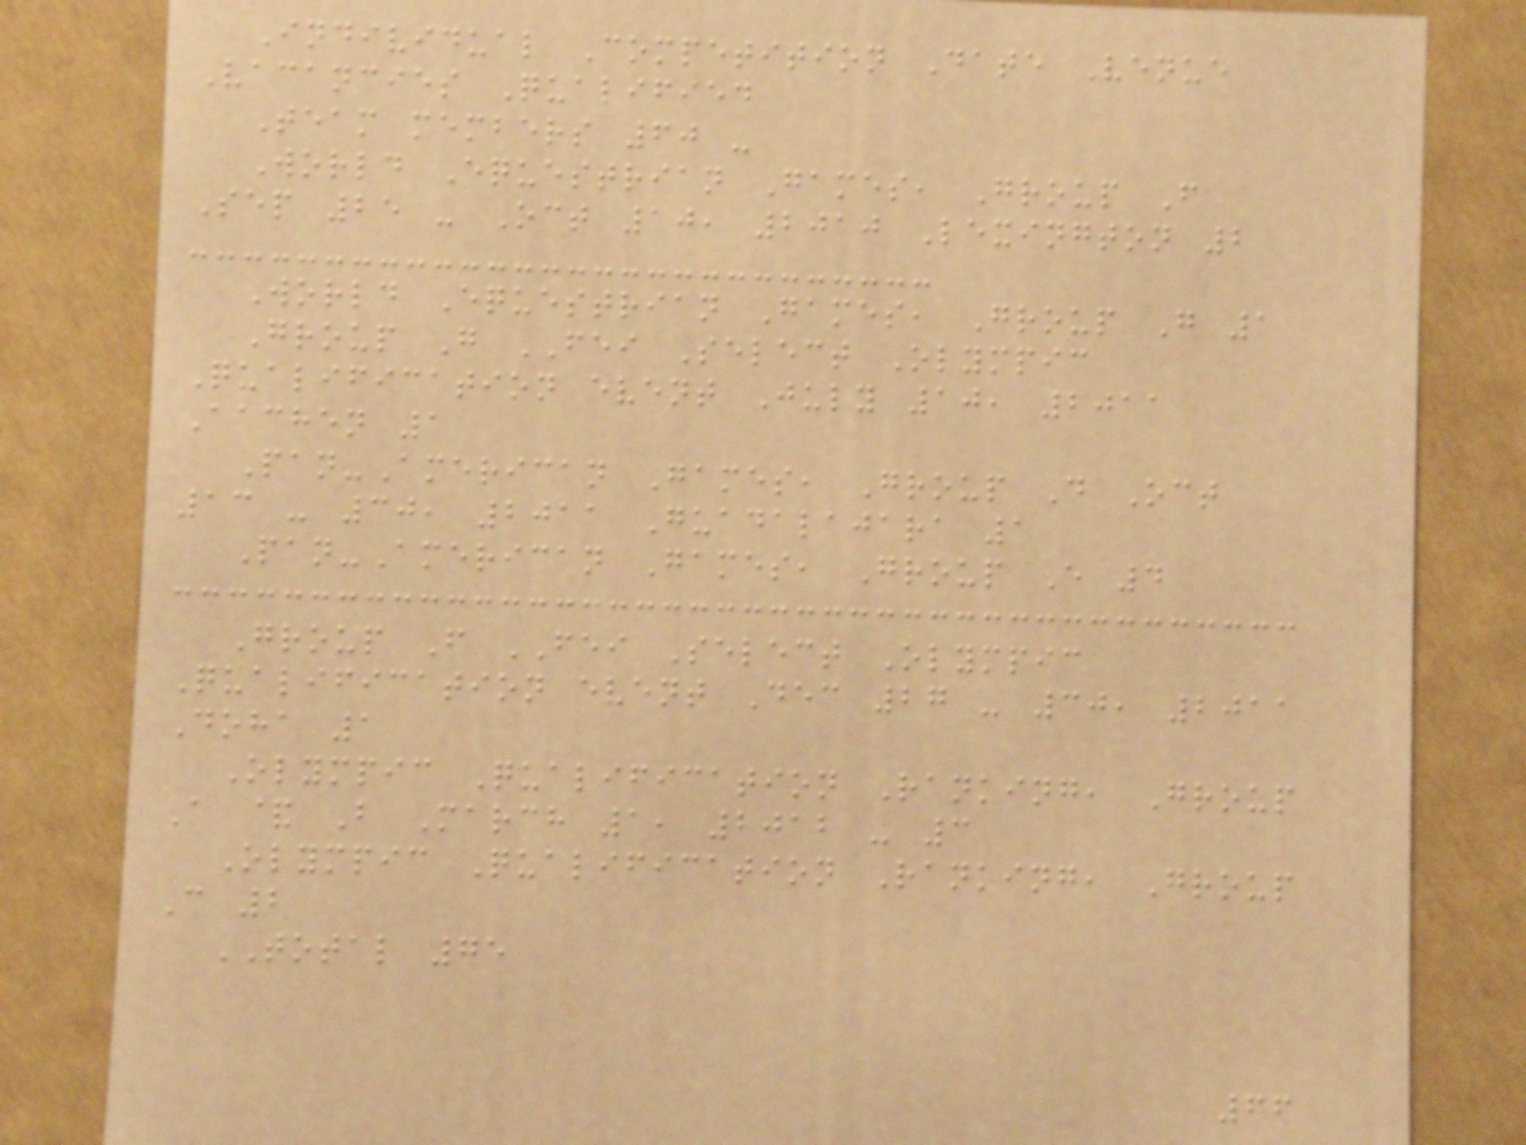Individual Competition Date Venue
Vacancies Qualified
Team members 60 -
World Equestrian Games, Group F
Sep 25 - Oct 10, 2010 Lexington 2
World Equestrian Games, Group G 1
Group G FEI Select Olympic
Qualification event July 10, 2011
Aachen 1
Pan-American Games, Group D Oct
13 - 30, 2011 Guadalajara 1
Pan-American Games, Group E 4
Group F FEI Select Olympic
Qualification event Dec 27 - 30, 2011
Doha 1
Olympic Qualification Ranking, Group
A & B March 1, 2012 - 3
Olympic Qualification Ranking, Group
C 2
TOTAL 75
66
